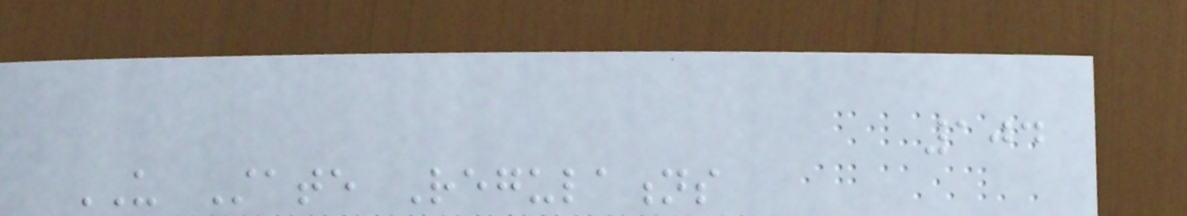104
US State Regulations
